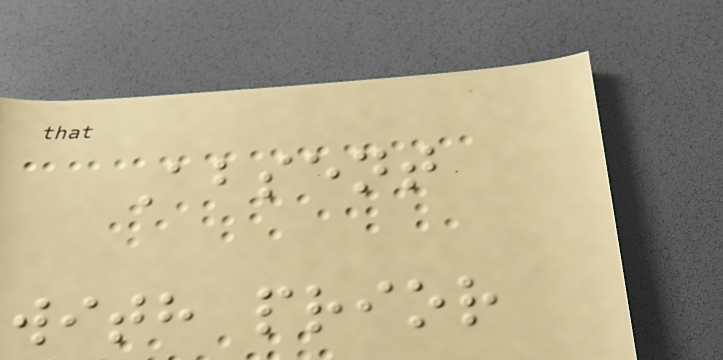Absent
with prior
